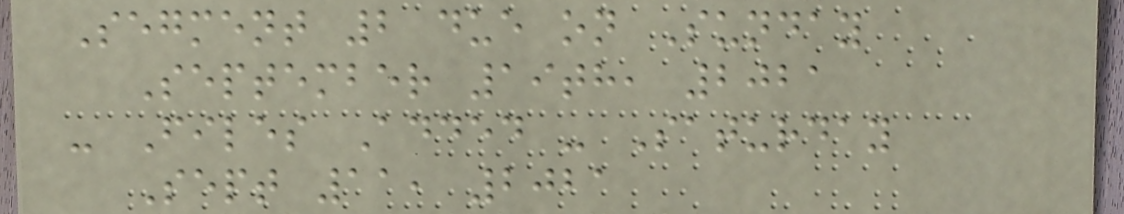Segment 2 due on Sunday
September 19th, 2021
- Files Added - Saturday
Sept 11, 2021
